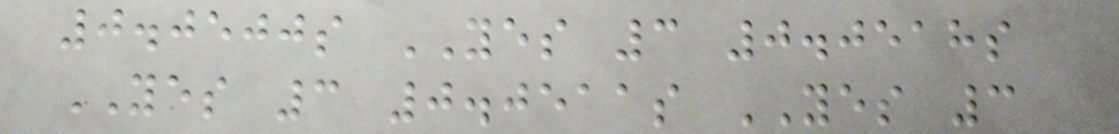0.0500s YES 3 0.0518s
YES 3 0.0511s YES 3
